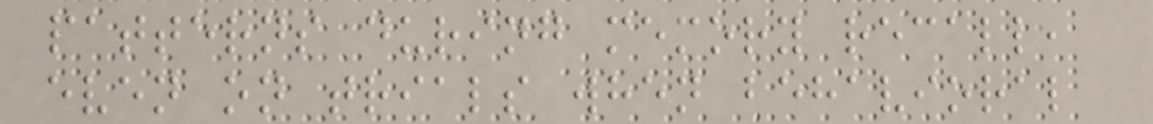patterns during memory recall,
even on trials when behavioral
